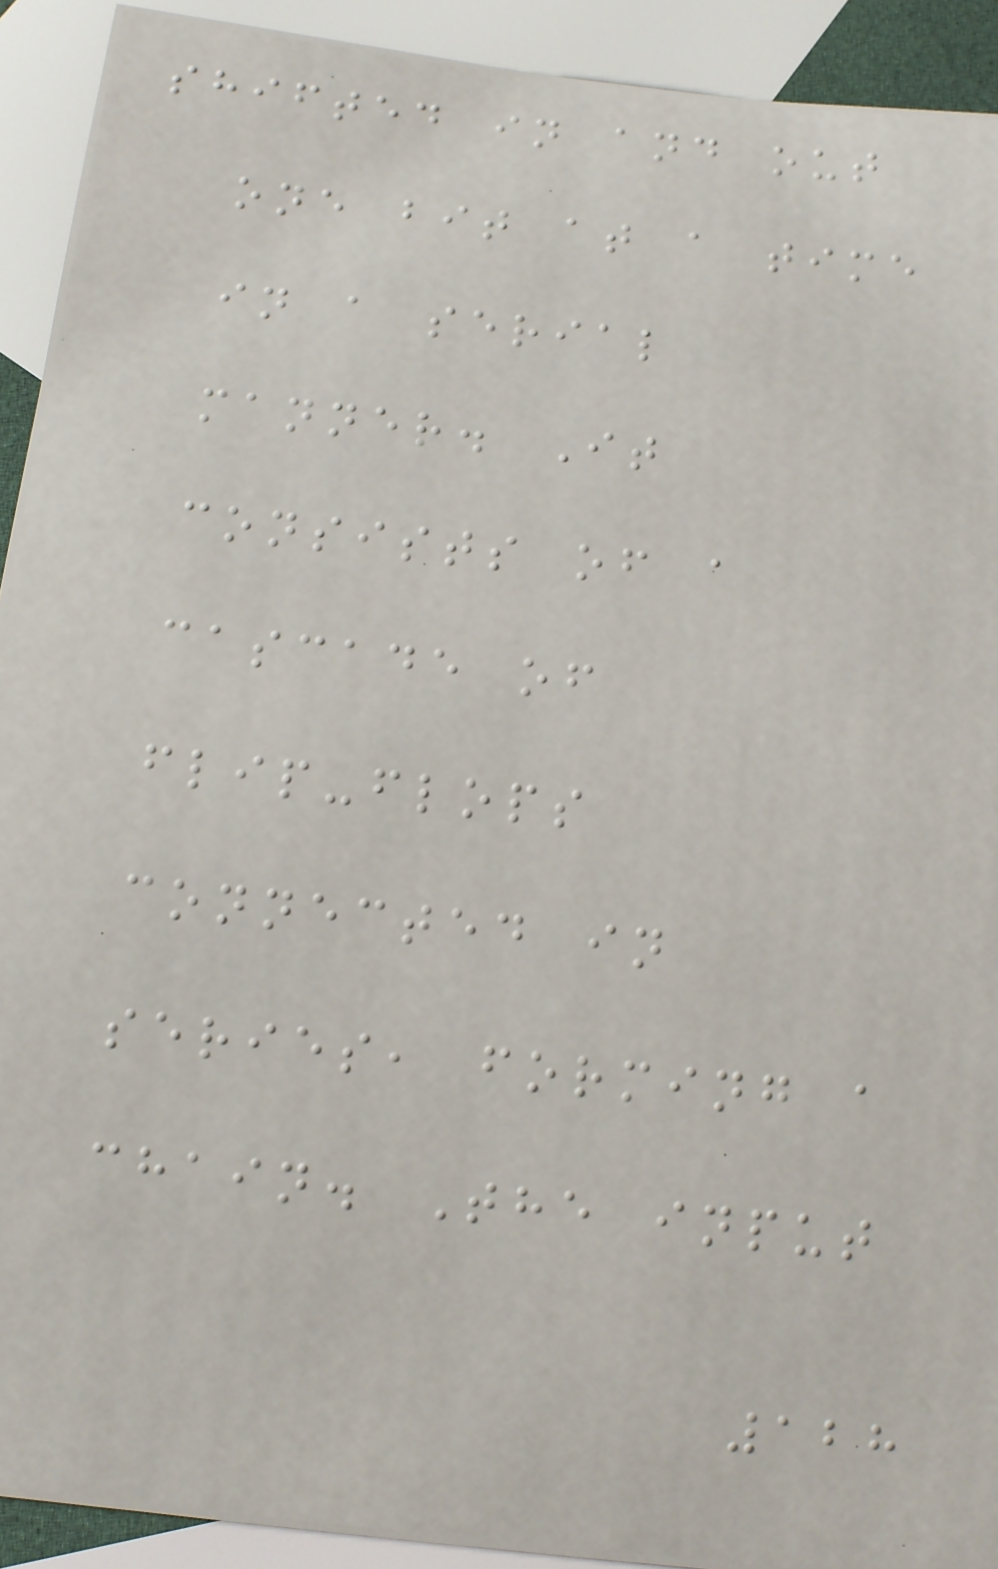shifted in and out
one bit at a time
in a serial
manner. It
consists of a
cascade of
flip-flops
connected in
series, forming a
chain. The input
128
